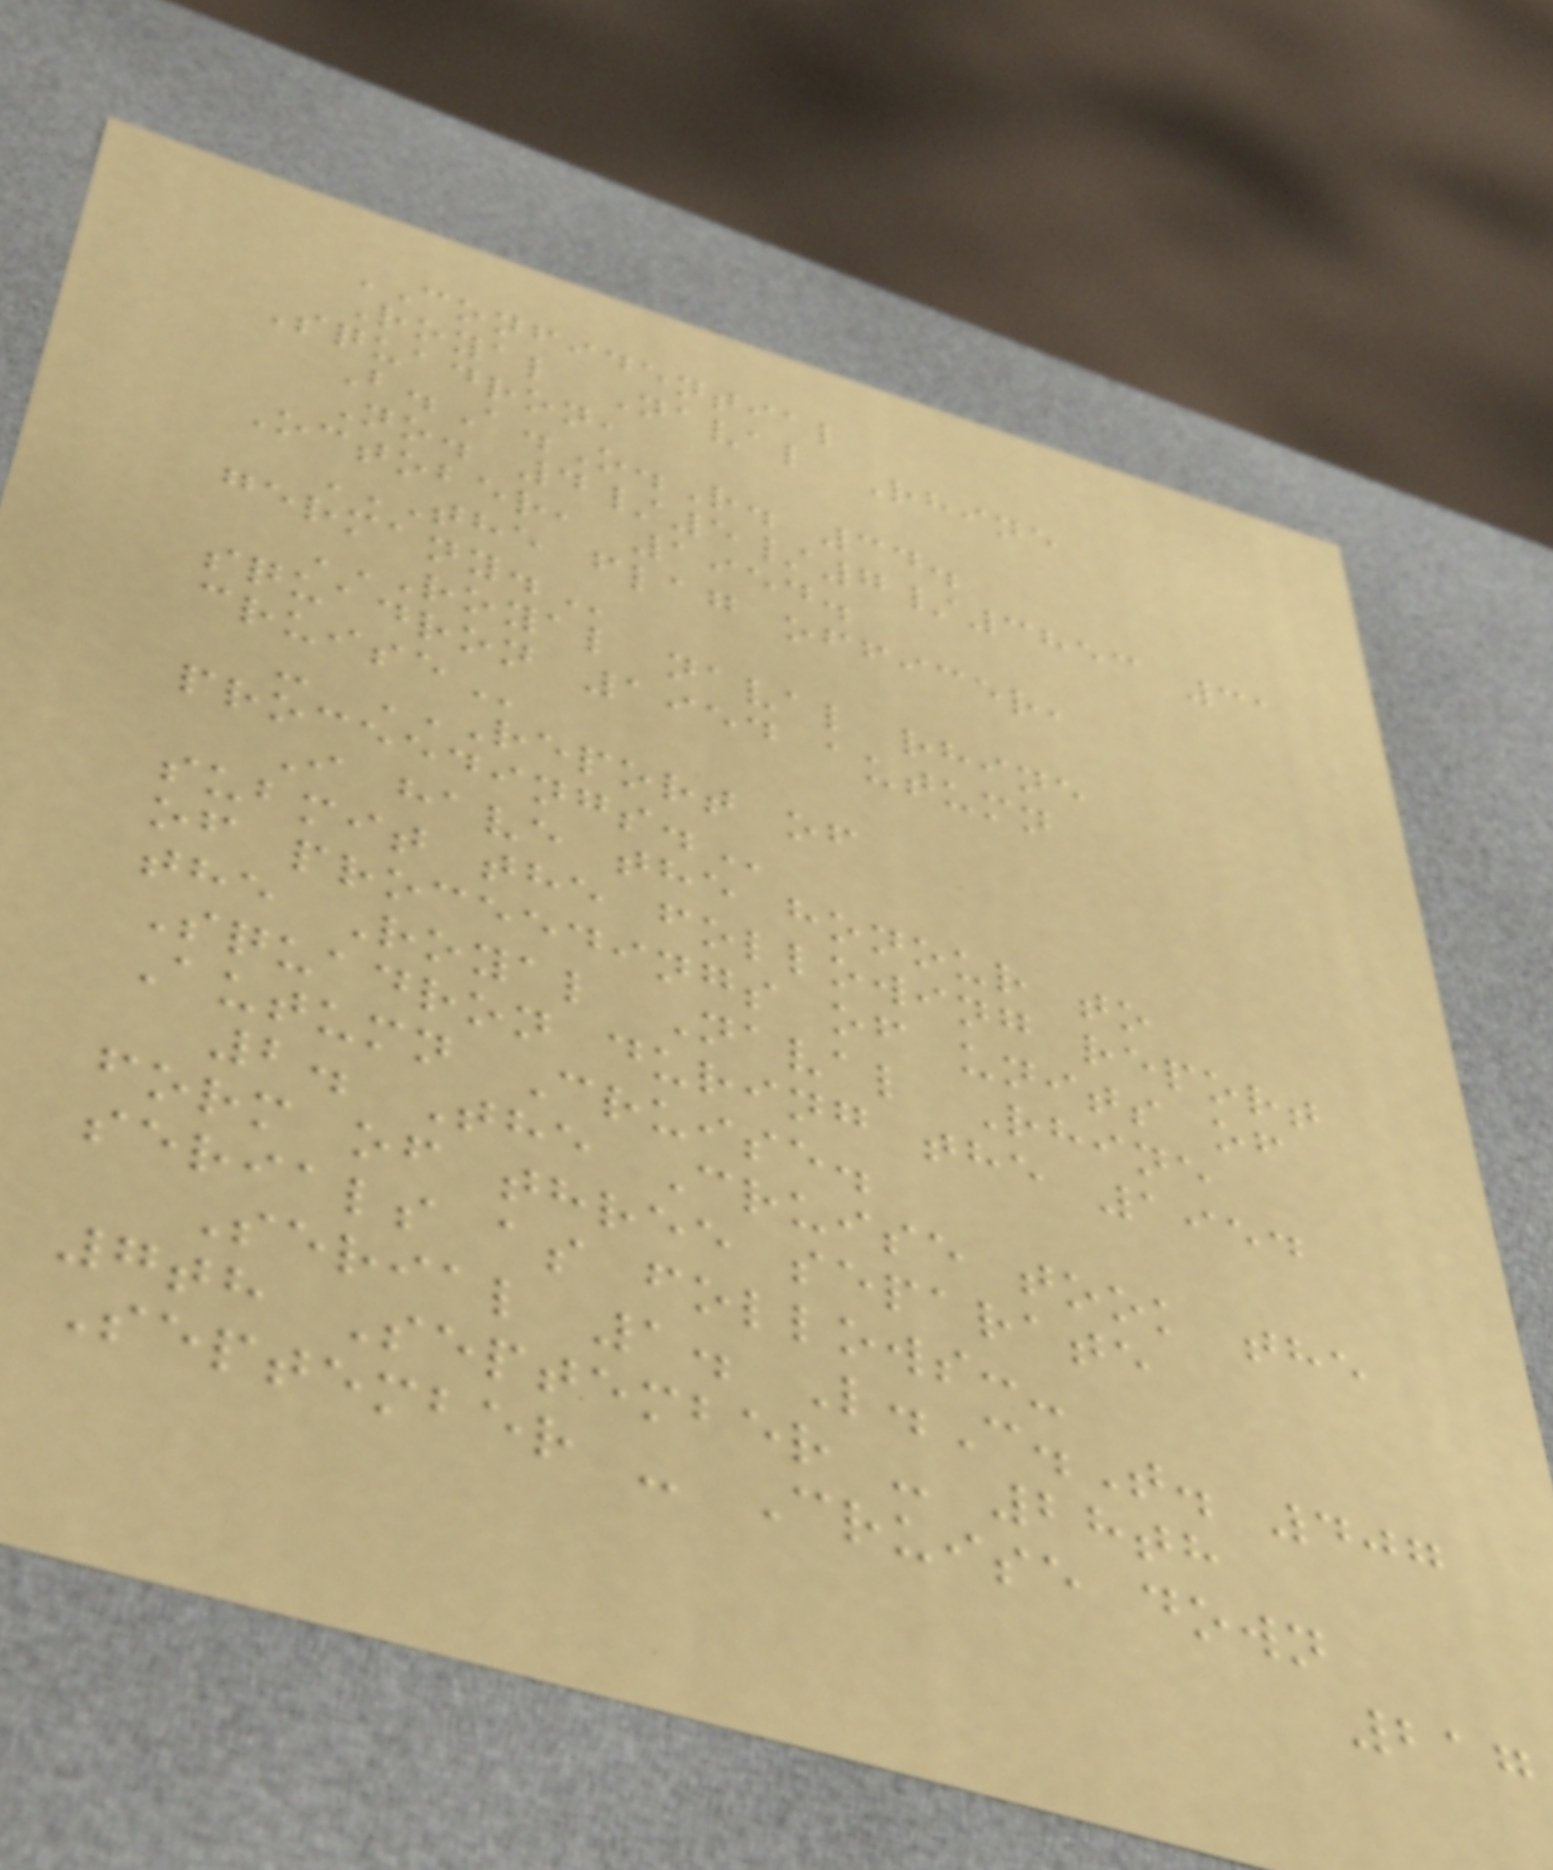CONFIDENTIAL
Royal Naval Rhine
Squadron,
B.A.O.R. 34.
No. 4/5/7/3853 31
October, 1954.
THE FLAG OFFICER,
GERMANY.
ROYAL NAVAL RHINE
SQUADRON 1954 AUTUMN
CRUISE
- REPORT OF
PROCEEDINGS.
I have the honour to
submit the following report
of proceedings of units of
the Royal Naval Rhine
Squadron during the 1954
Autumn Cruise.
2. The Cruise took the
form of three separate
serials as follows:-
Serial 1. L.C.T. 407
7th September - 28th
September - Cruise down
217
